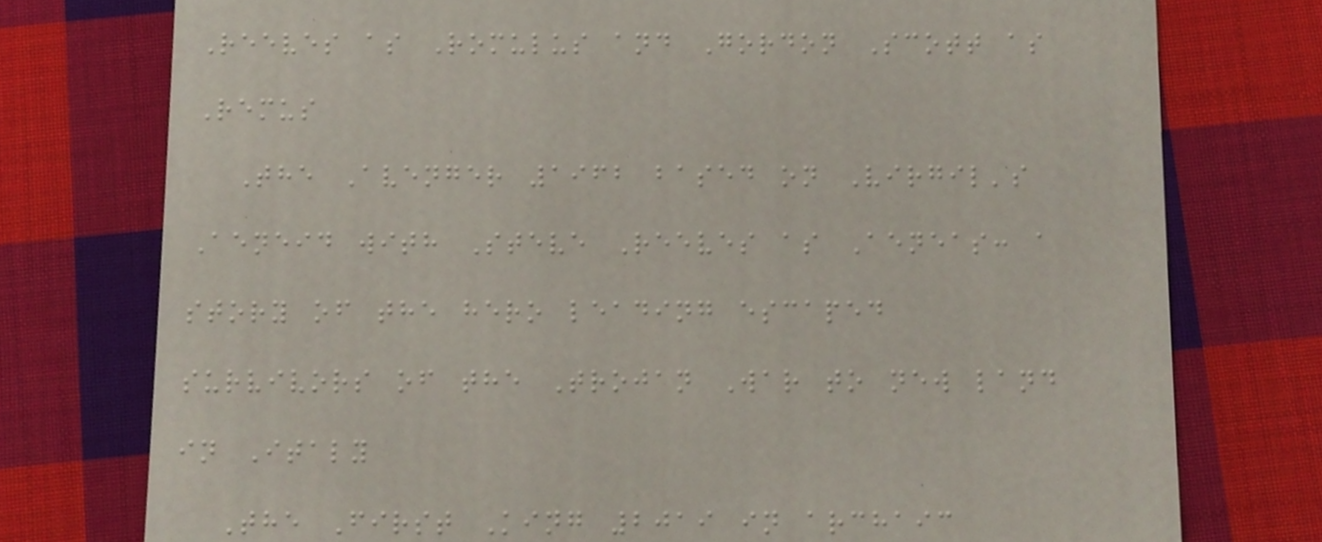Reeves as Romulus and Gordon Scott as
Remus
The Avenger 1962 based on Virgil's
Aeneid with Steve Reeves as Aeneas: a
story of the hero leading escaped
survivors of the Trojan War to new land
in Italy
The First King 2019 in archaic
